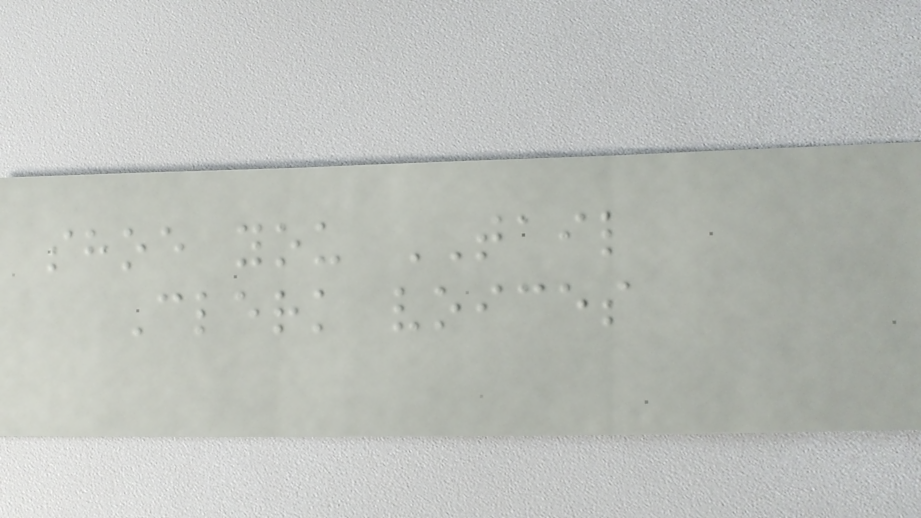shoe you TAIL
Clerk voices
